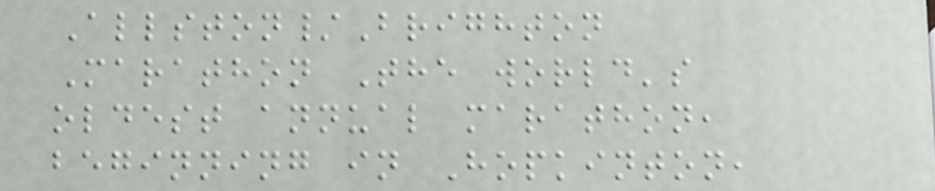Allston/Brighton
Marathon The world's
oldest annual marathon,
beginning in Hopkinton,
